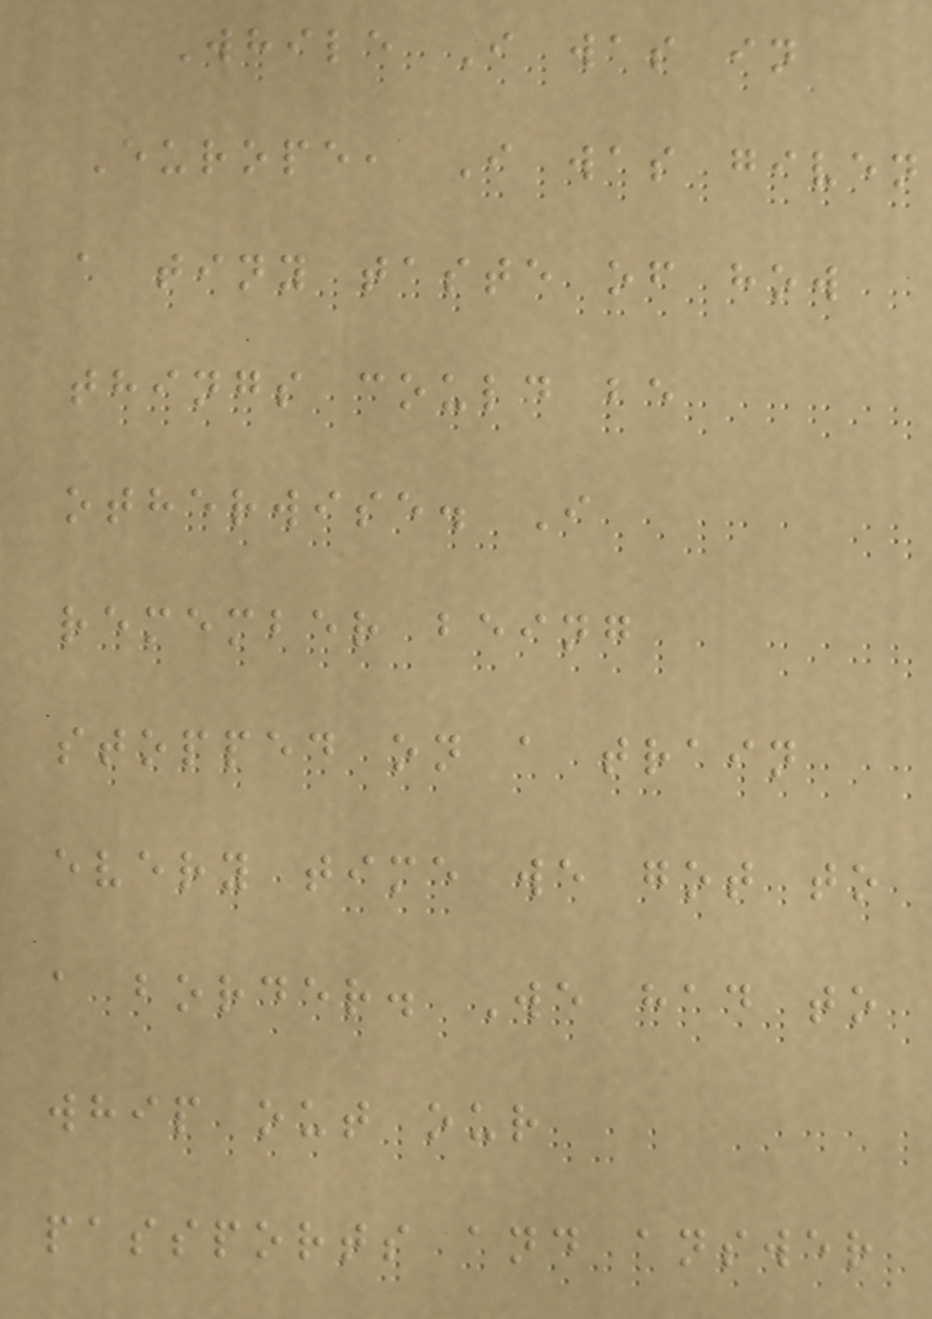While I was in
Europe, I was given
a tiny taste of how
things could be
otherwise. I
remember being
stopped on a train
every time we got to
a border. We had to
whip out our
passports and answer
